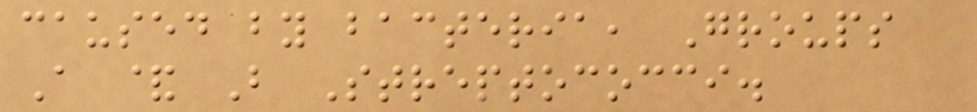caused by bacteria, Groups
A & B Streptococci.
